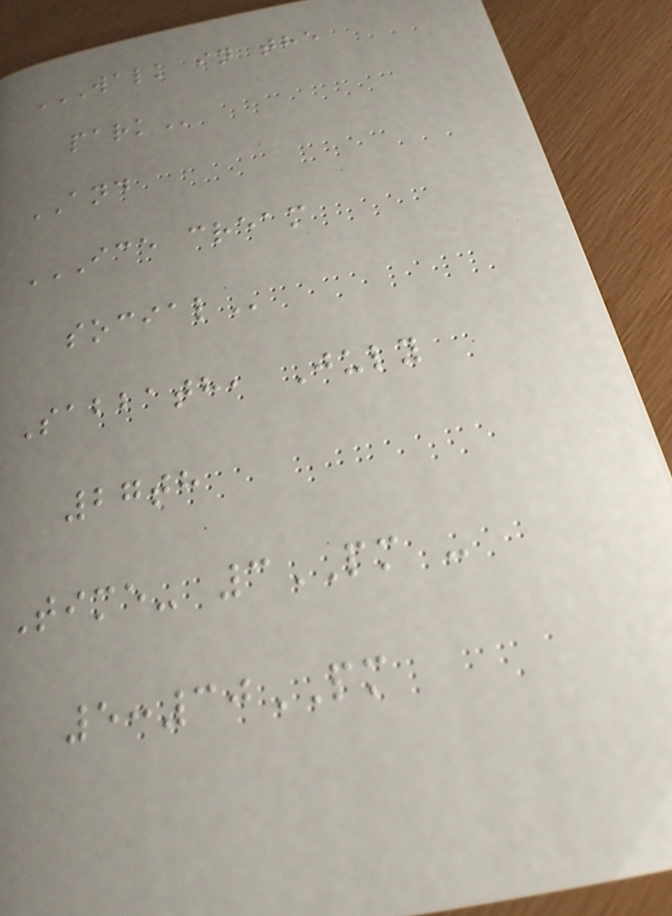WALK IN THE
PARK
AND
ICE CREAM
SOCIAL
Sabbath, July
27th
Time- 3PM -
5:30PM
